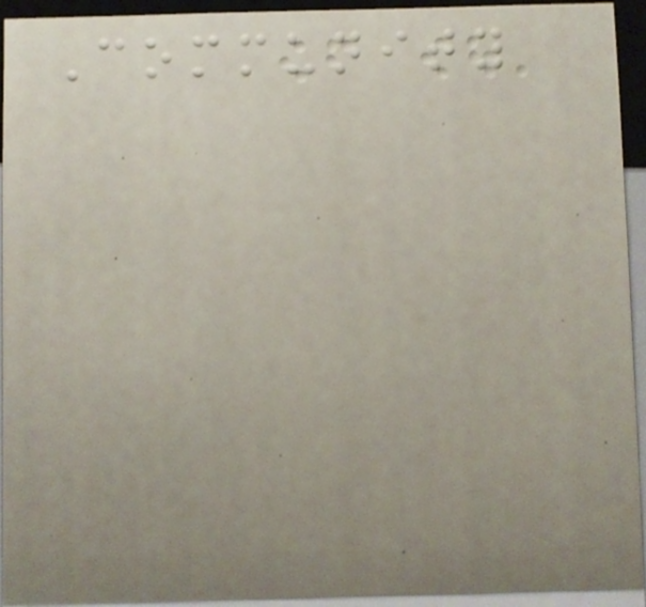Community
